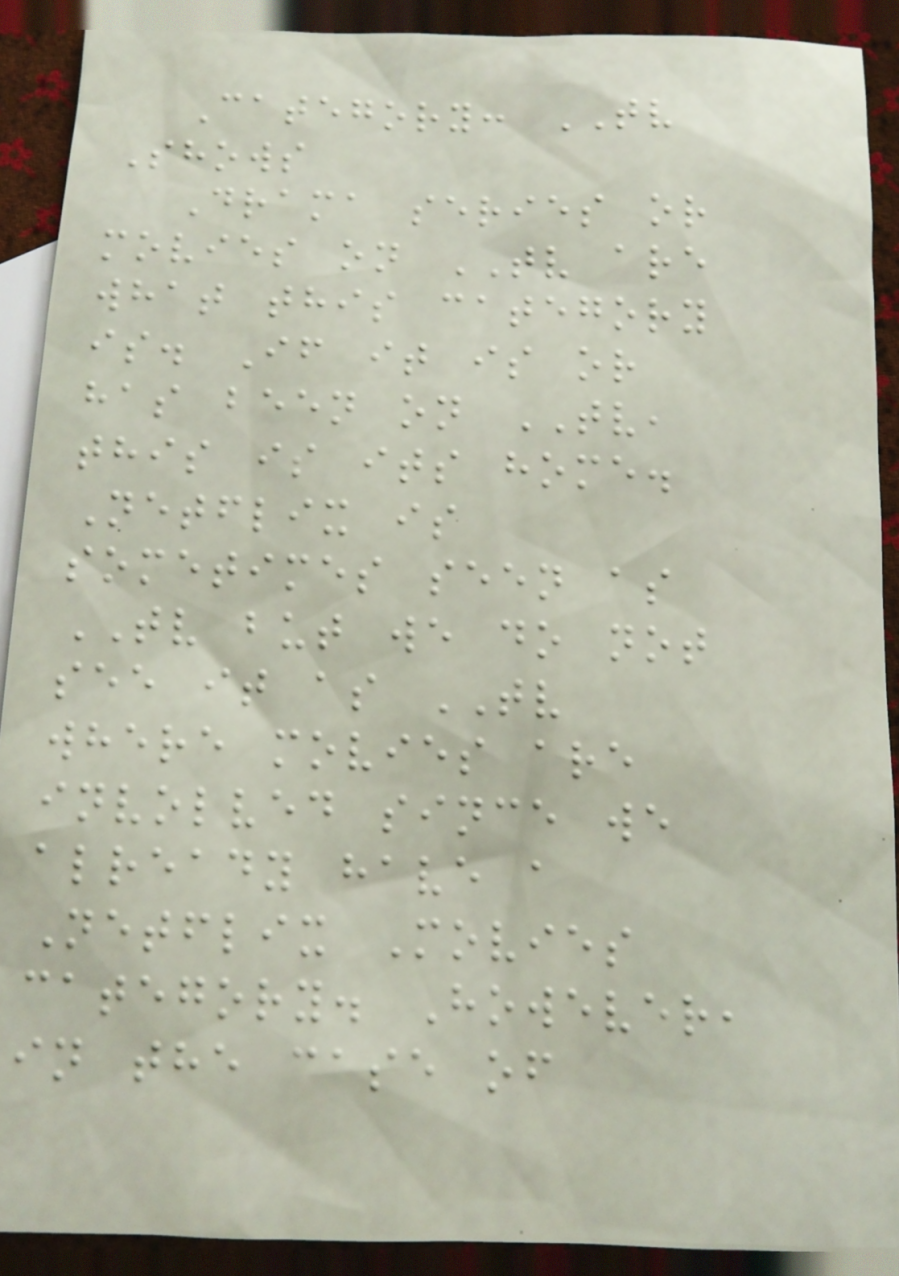Category: TV
Shows
Drama series or
movies on TV are
what this category
is. If it is or
has been on TV,
this is its home.
Netflix is
sometimes seen as
TV but we do not
see it as TV
where movies are
involved since we
already have a
Netflix Movies
category. However,
in the case of
